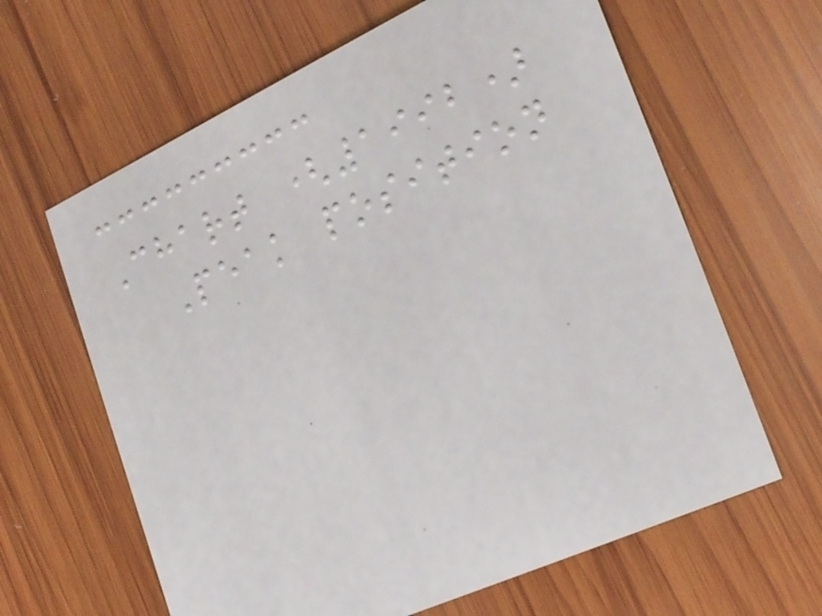Chart (1992)
Peak position
